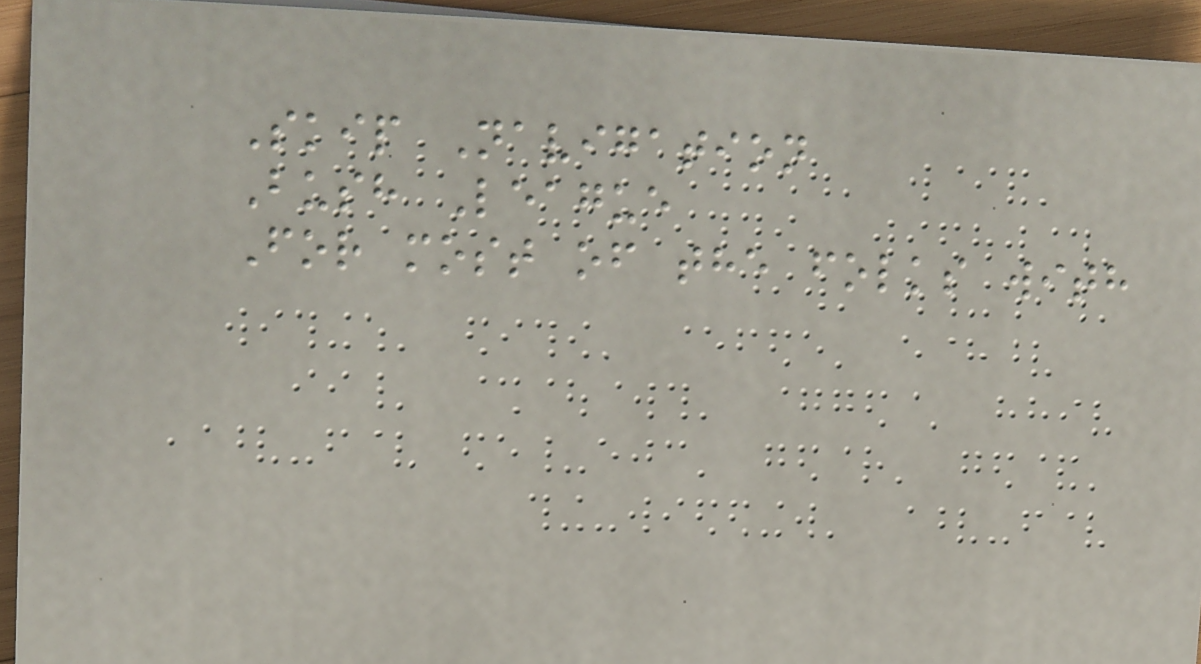Skip Navigation
Bush League
For most of the folks with
